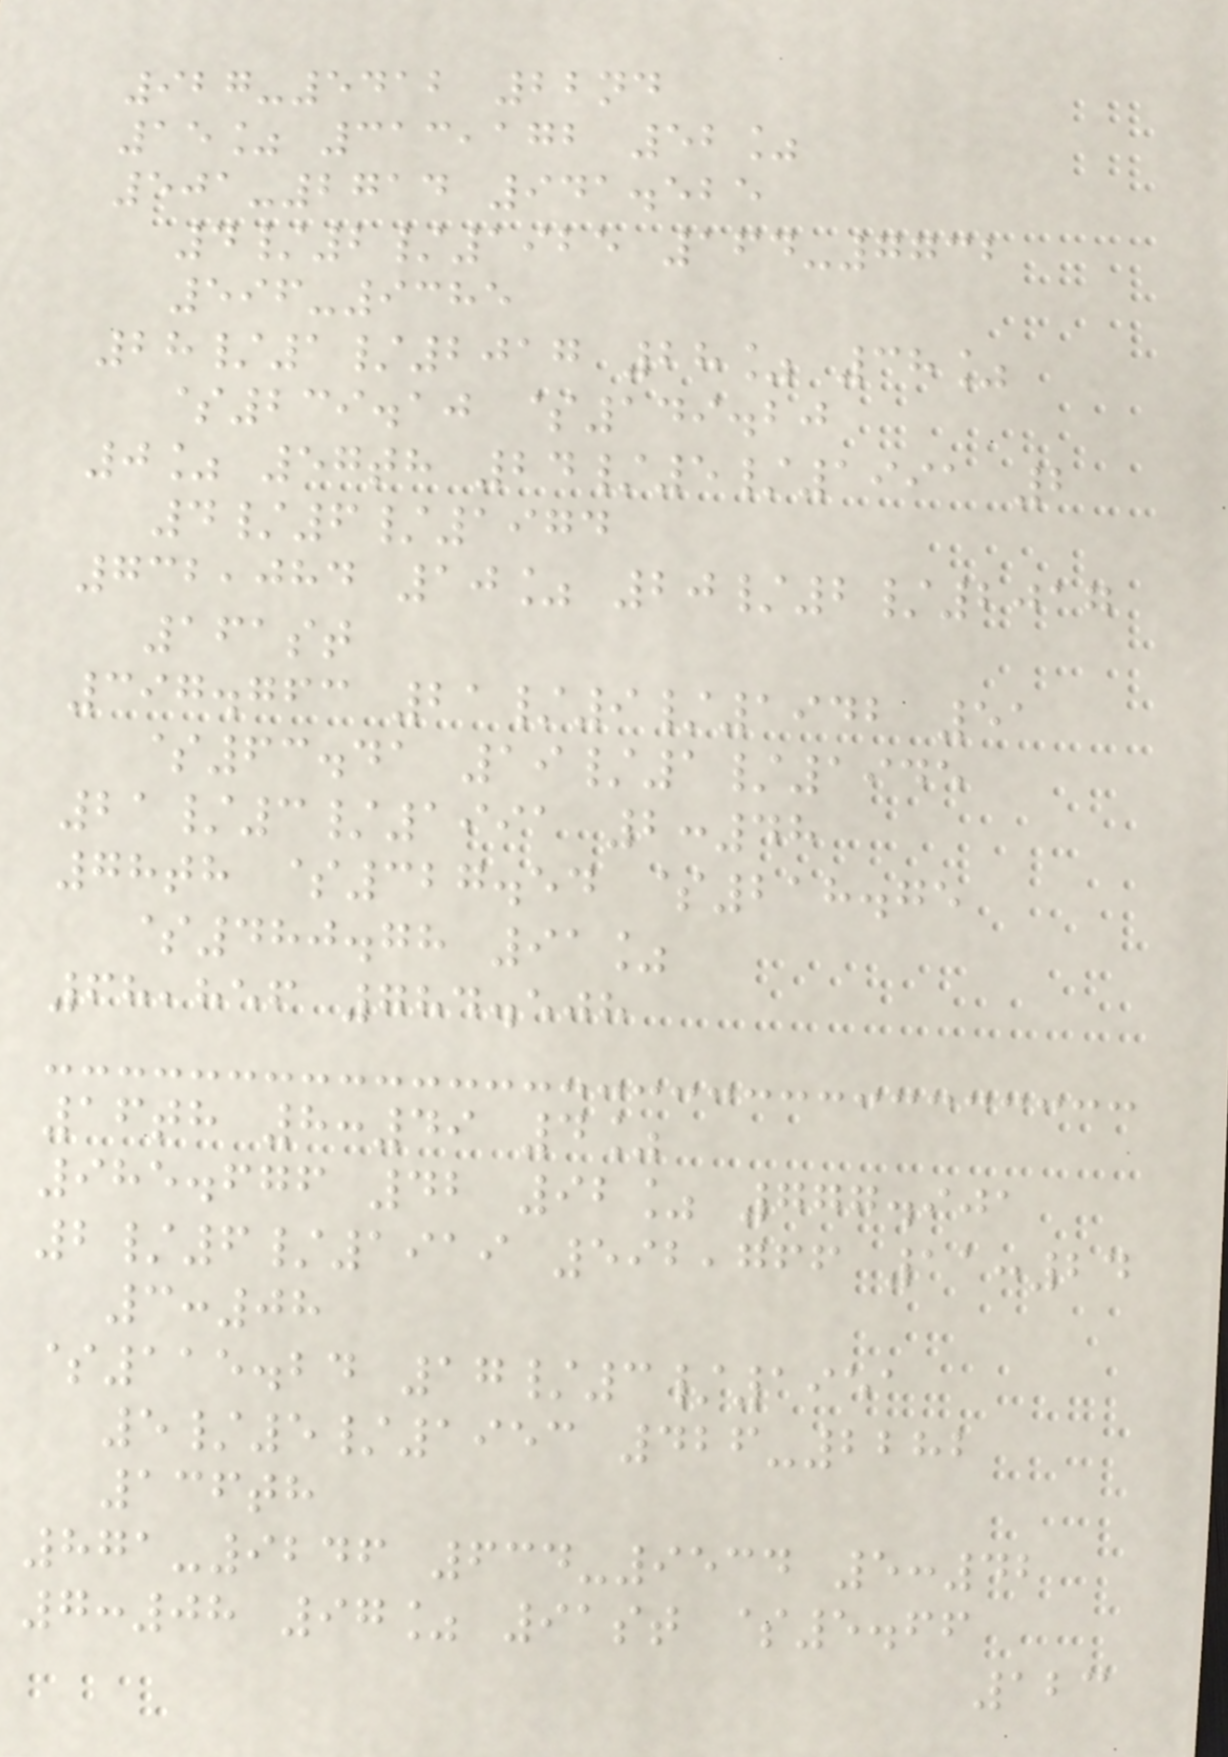927-5412 22nd
15% 313,172 52%
501-2714 941.525
4/2/1925 164-7732
596-9385
28/1/2017 28% 38%
$239.10 $149.20
0% 57th 24/5/1991 2
4/6/1974
732,084 10% 20/2/2017
161st
397.763 21/9/1942 51
$63.41 19/1/1945
21/3/1991 2:48
78th $327.54 $218.75
$480.78 91%
68,856 784.508
16th 8:49 4%
985.676 42 92% 777.901
2/6/1919 592,766 11:24
3:08
$115.24 17/3/1951
5/5/1953 426-2282
136th
871-9246 634-9534 5:42
7:08 97% 91st $5.66
123
